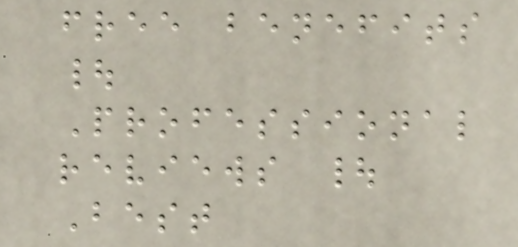free benefits
|
Professional
reviews |
Best
